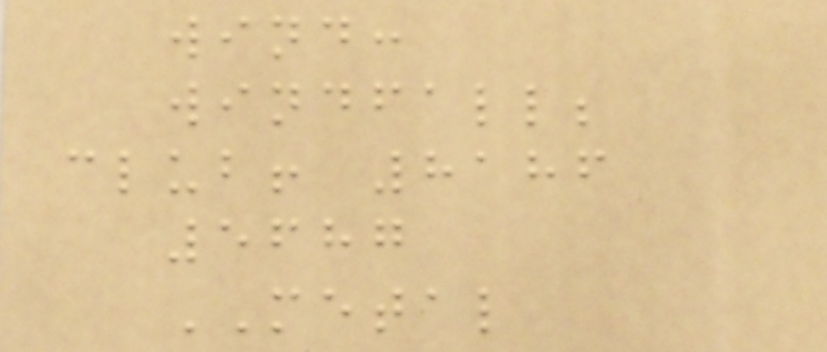wind:
windfall;
club! 8186
5687
METAL
